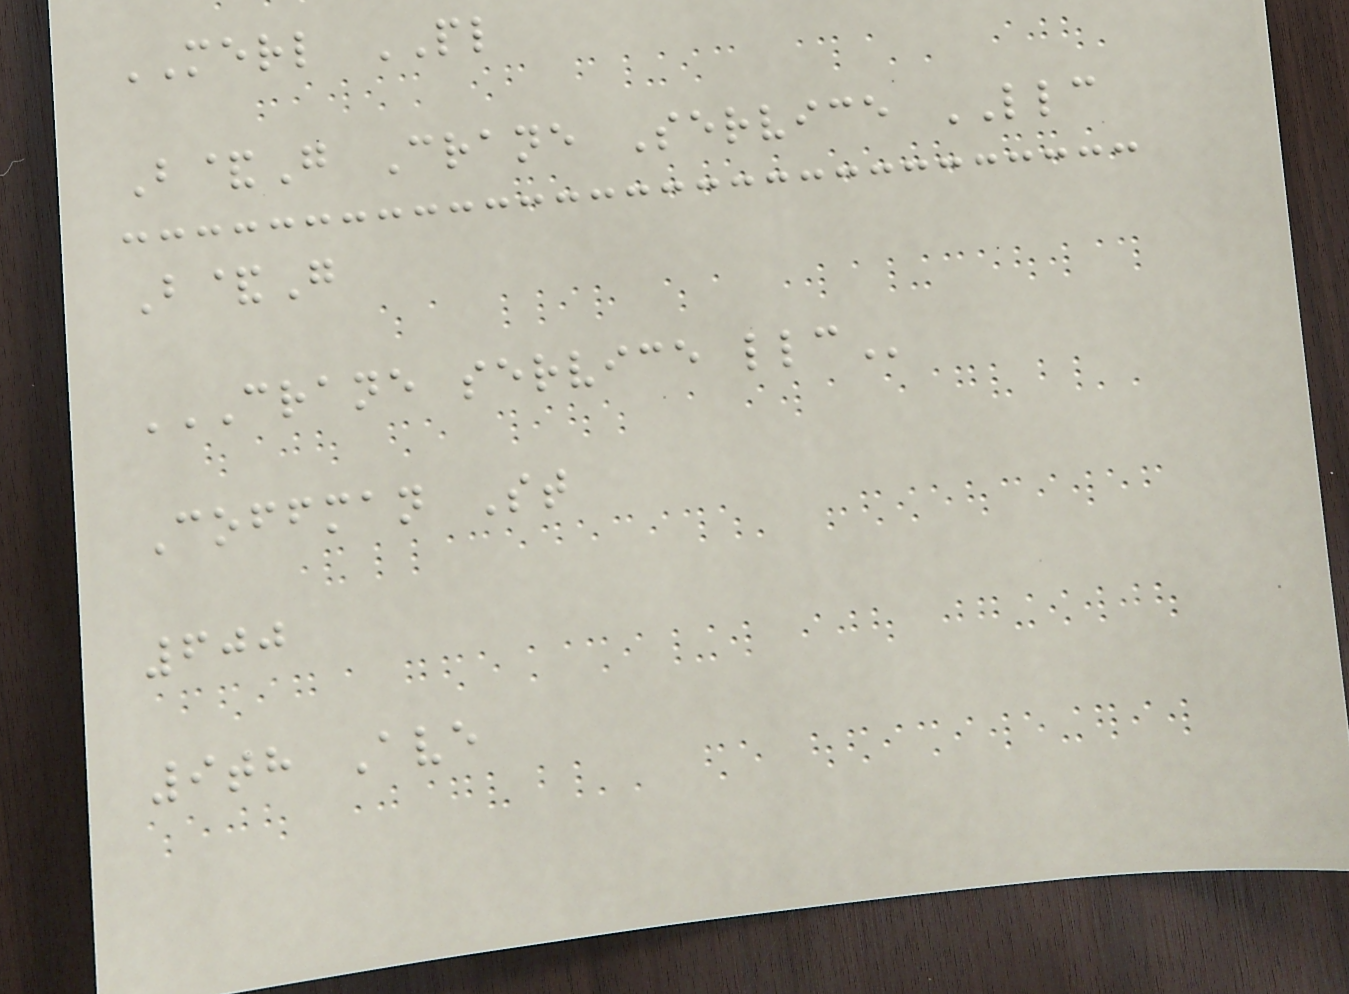MERL PL
B&G Crane Service LLC
B&G
CRANE SERVICE LLC
Coffman St
600
9th Ave
